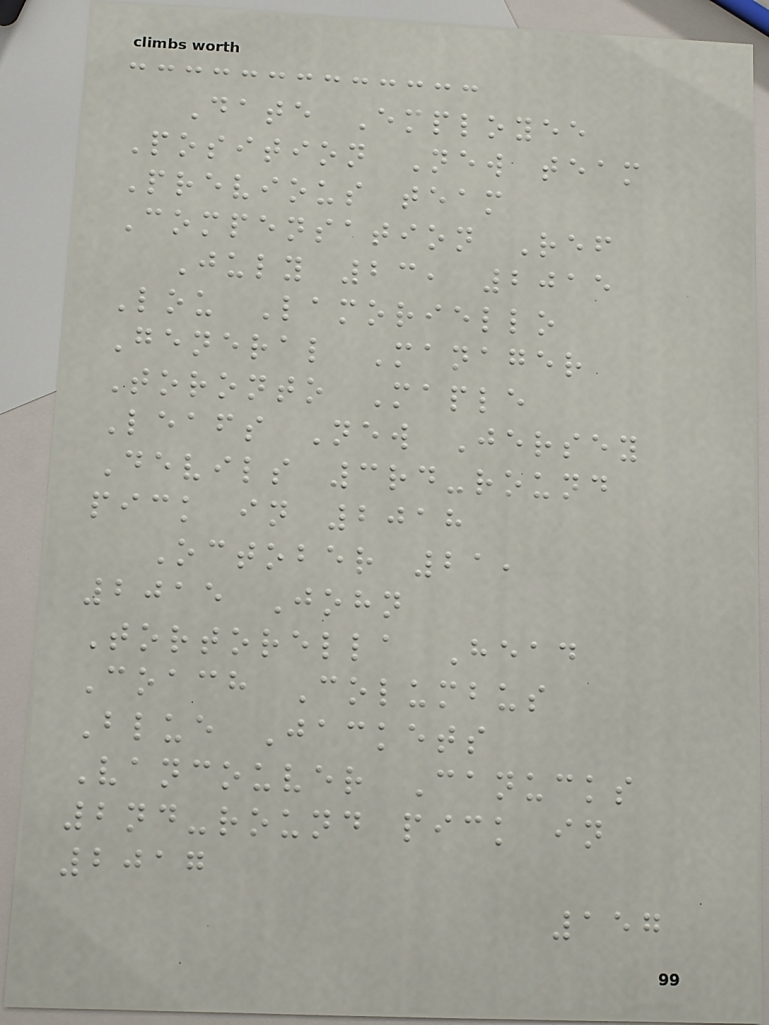Date Employee
Position New team
Previous team
Compensation Ref
July 23, 2015
Lou Lamoriello
General Manager
Toronto Maple
Leafs New Jersey
Devils 3rd-round
pick in 2018
October 21,
2015 John
Tortorella Head
Coach Columbus
Blue Jackets
Vancouver Canucks
2nd-round pick in
2017
157
